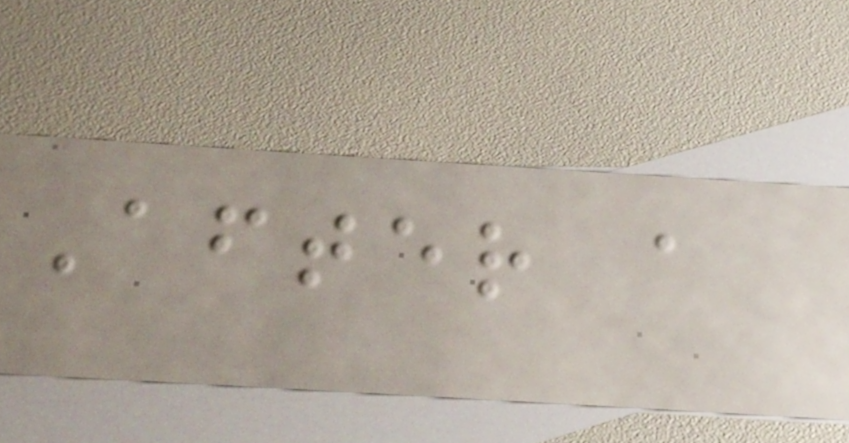After a
